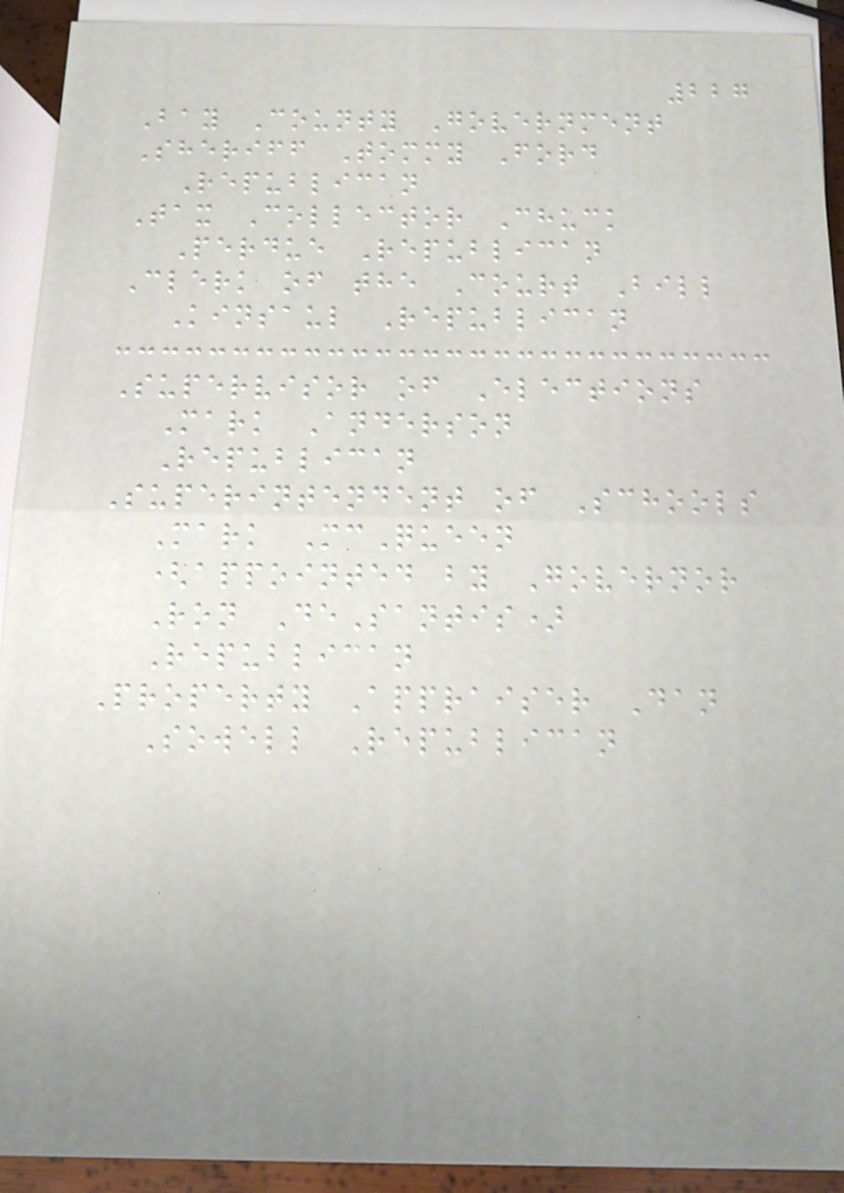227
Bay County Government
Sheriff Tommy Ford
Republican
Tax Collector Chuck
Perdue Republican
Clerk of the Court Bill
Kinsaul Republican
Supervisor of Elections
Mark Anderson
Republican
Superintendent of Schools
Mark McQueen
(appointed by Governor
Ron DeSantis)
Republican
Property Appraiser Dan
Sowell Republican
